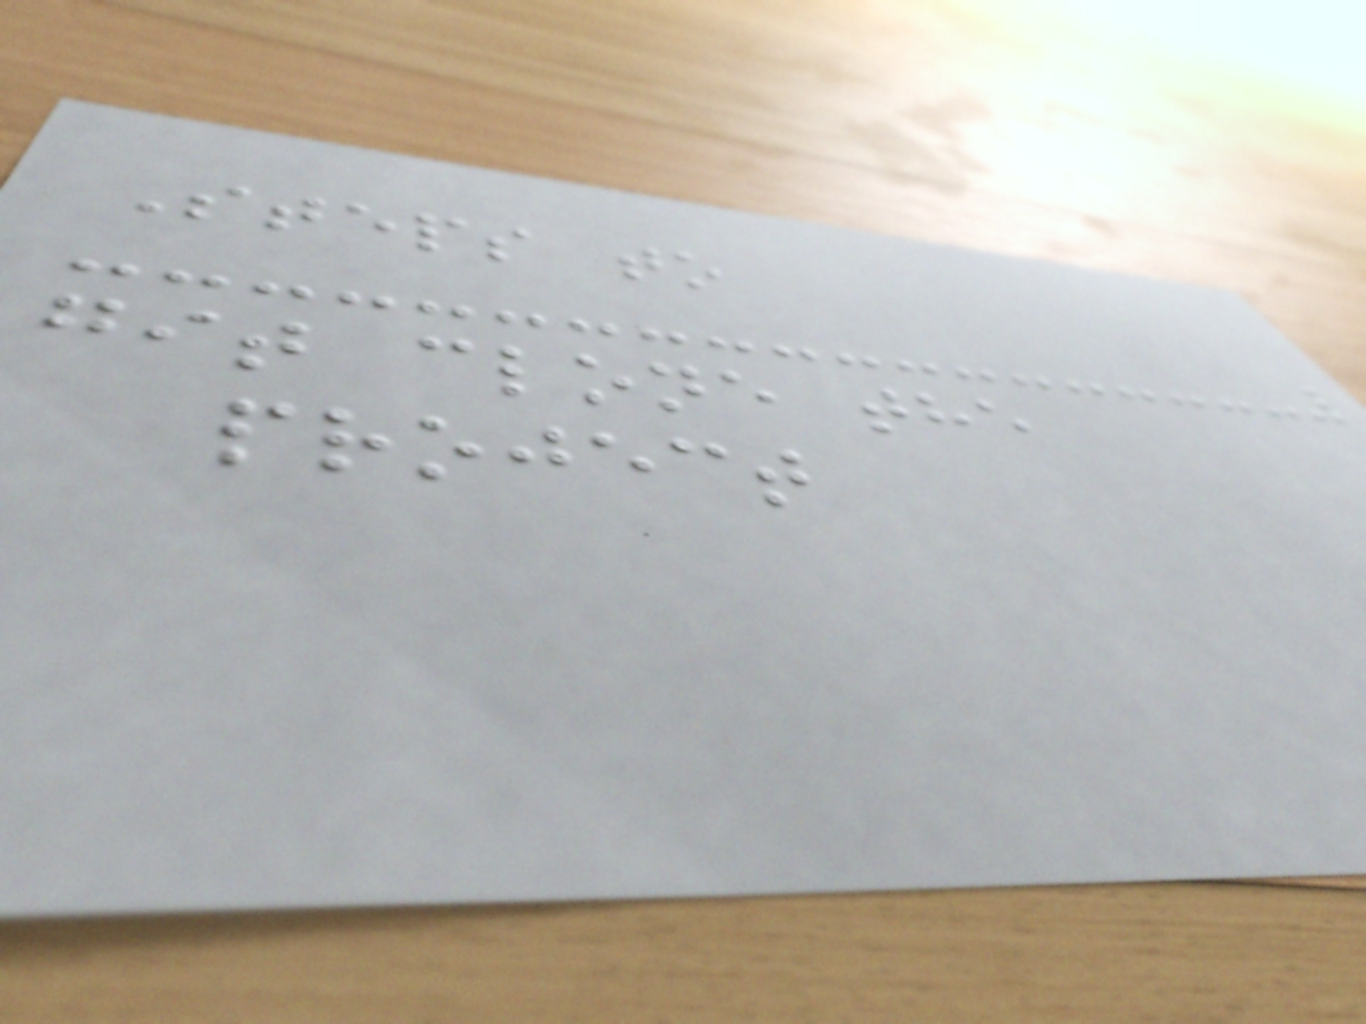Steps to
git clone the
project
